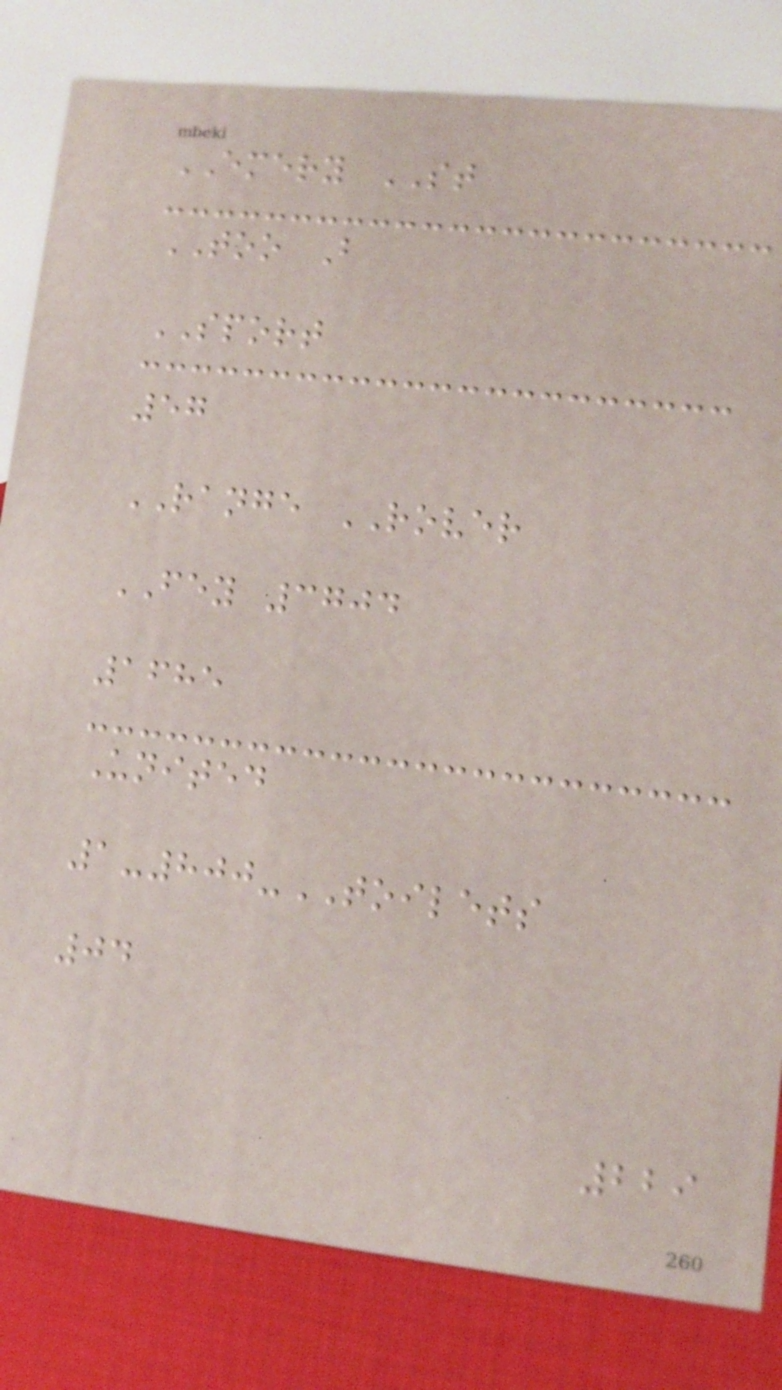EMERY ST
TOO B
SPORT
57
RANGE ROVER
FEY 3704
1685
United
1-800-TOILETS
04
229
